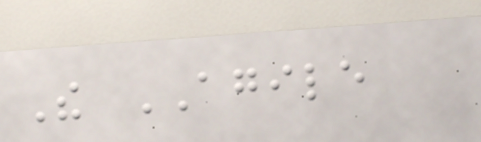The AGILE
